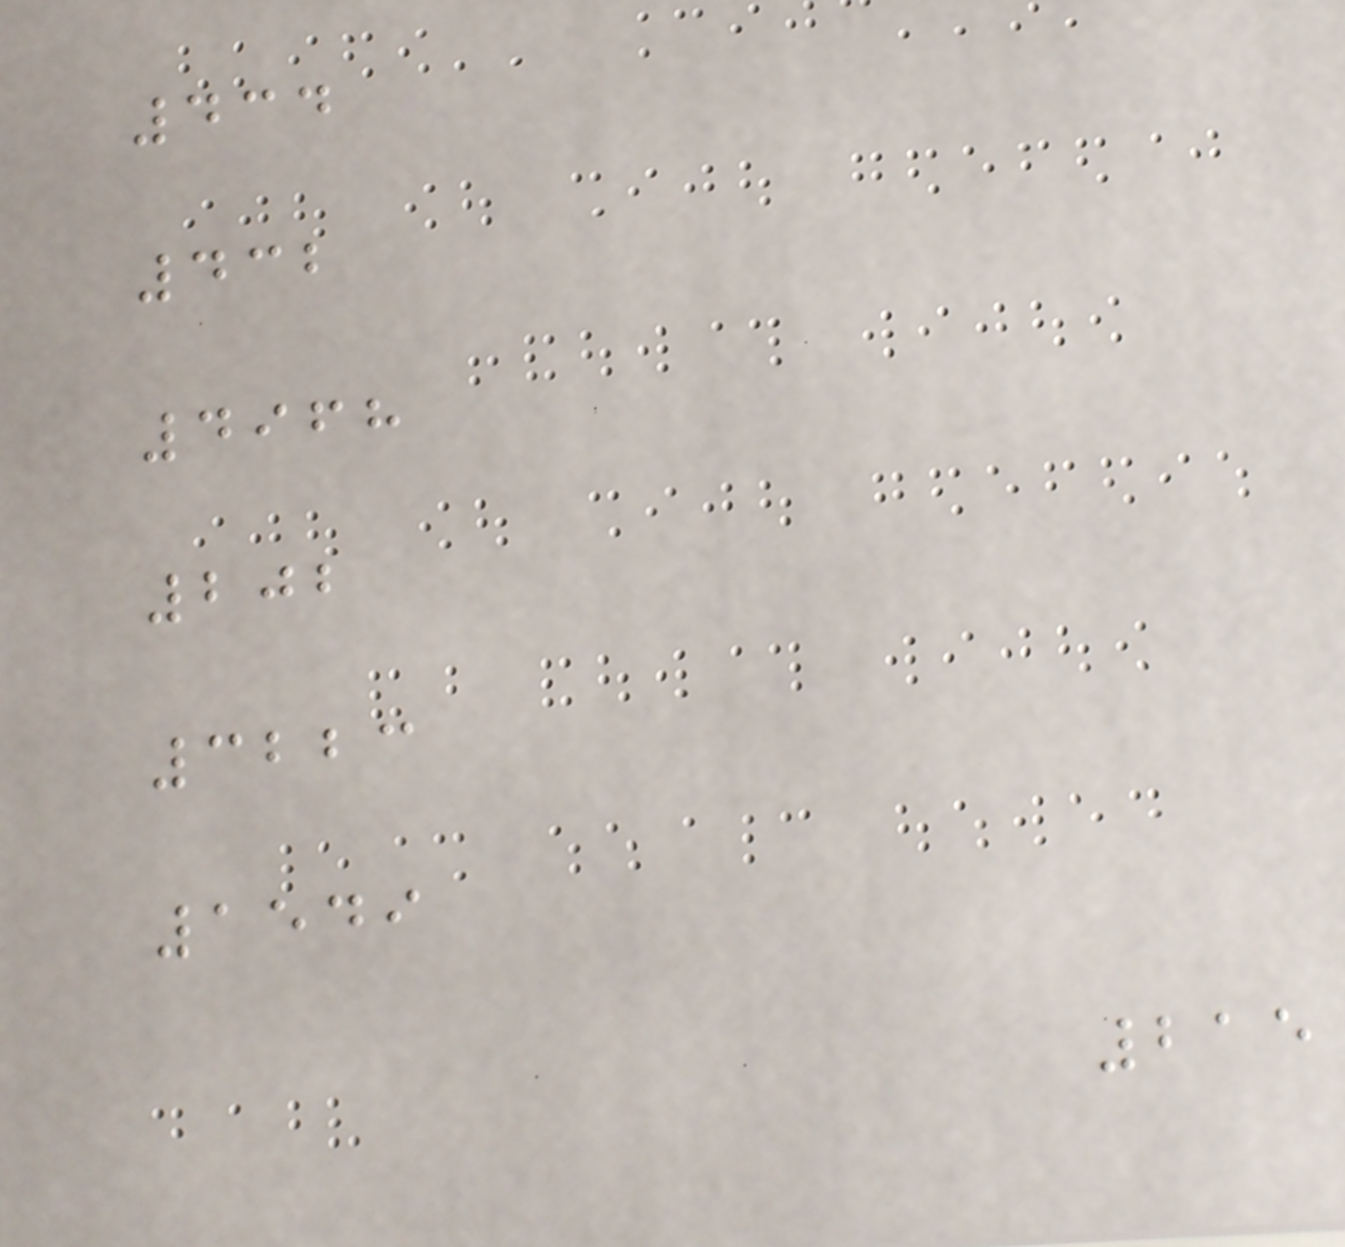434
432
4968
202
3223
1549
215
